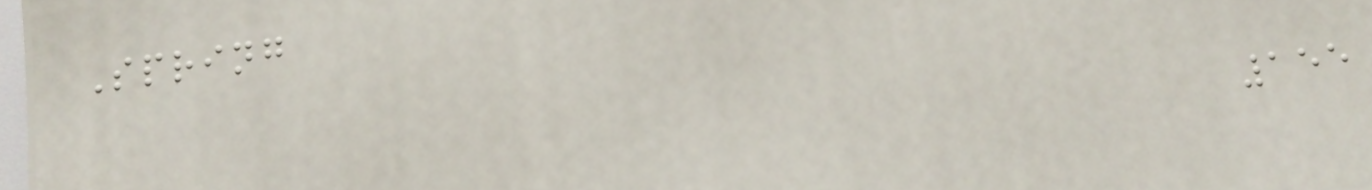Spring
155
